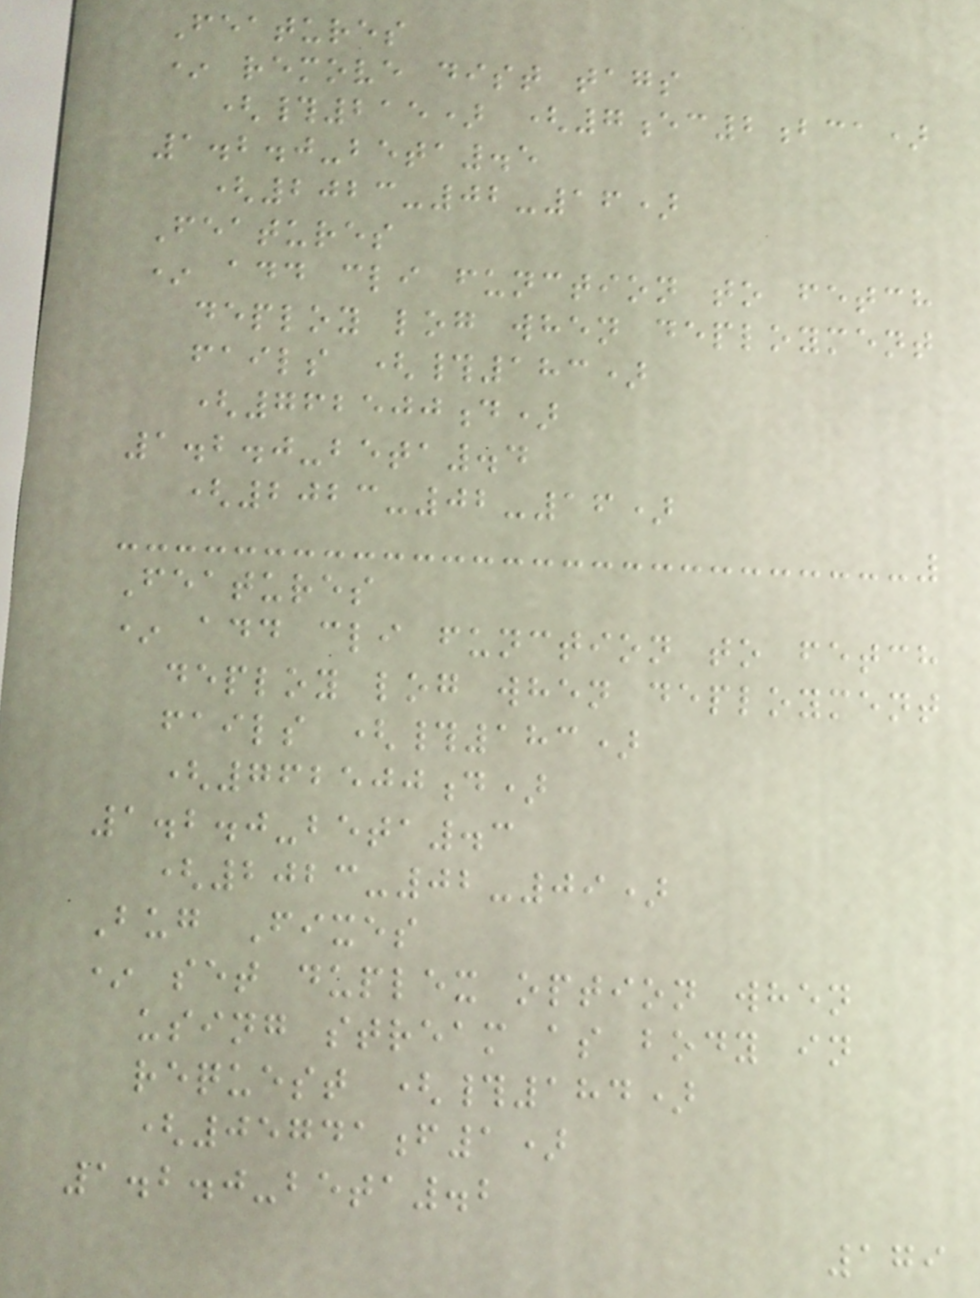Features
* remove dist tags
(#215) (7ec2bca)
1.2.0-beta.5
(2023-02-16)
Features
* add cli function to fetch
deploy log when deployment
fails (#183)
(762500d)
1.2.0-beta.4
(2023-02-16)
Features
* add cli function to fetch
deploy log when deployment
fails (#183)
(762500d)
1.2.0-beta.3
(2023-02-09)
Bug Fixes
* set duplex option when
using stream as body in
request (#184)
(05741f1)
1.2.0-beta.2
179
